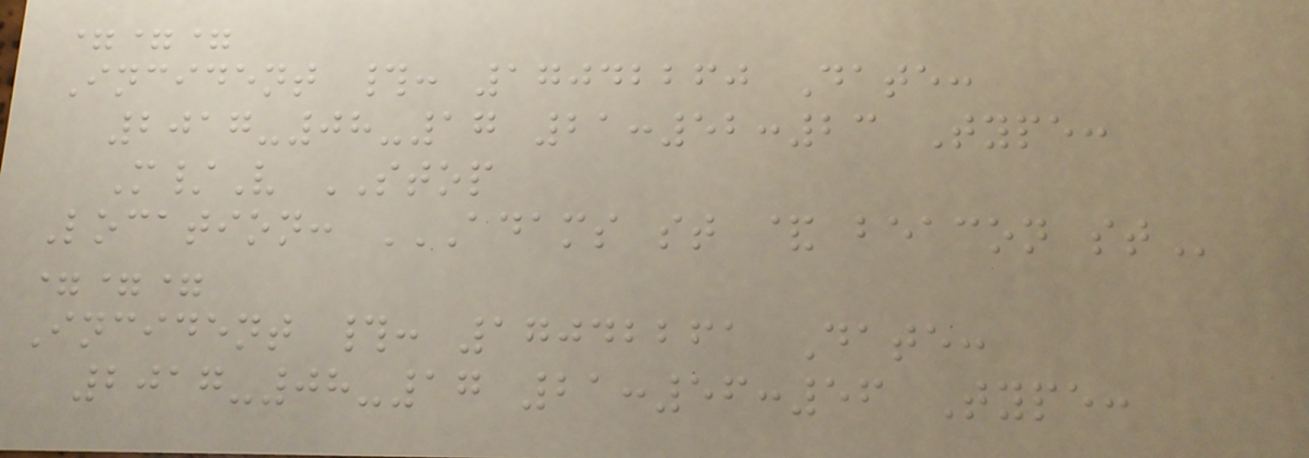===
Incident #: 17042260 Date:
2017-08-17 21:52:23 Type:
M/V STOP
Location: ADAMS ST & BEACON ST
===
Incident #: 17042261 Date:
2017-08-17 21:56:56 Type:
